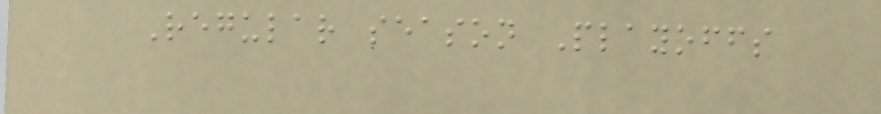Regular season Playoffs
